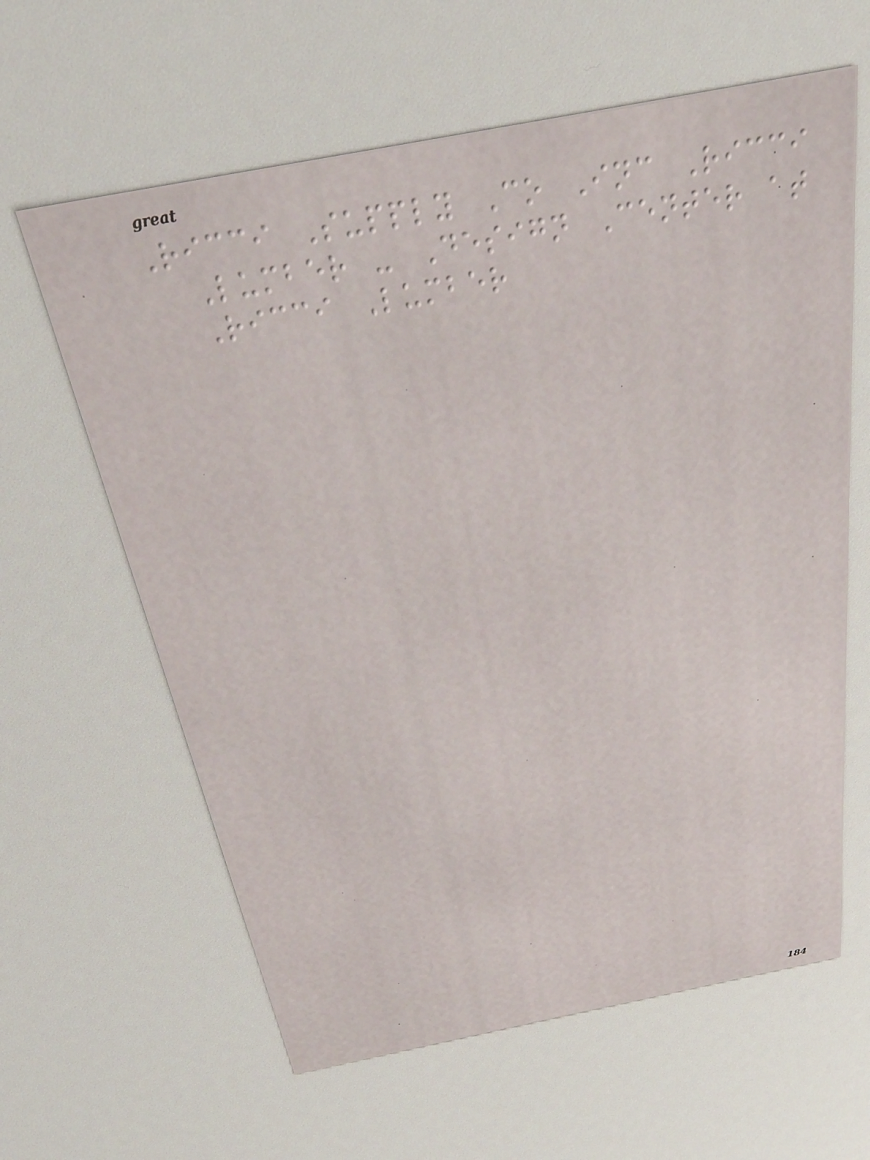Ricci Supply Co Inc Ricci
Lumber - Design Center at
Ricci Lumber
